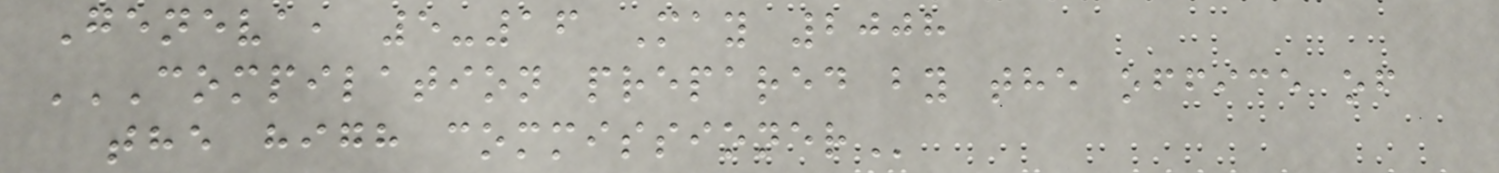Geneva, 5-16 May 2008
COMPILATION PREPARED BY THE OFFICE OF
THE HIGH COMMISSIONER
